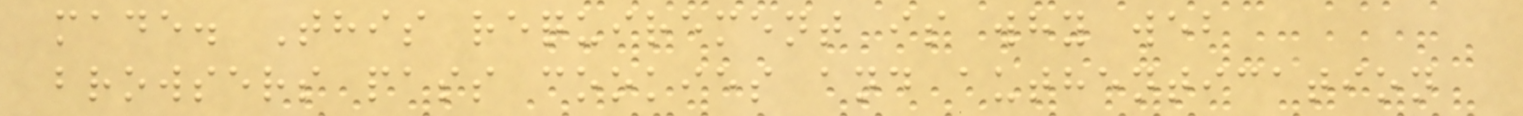made. This requirement is why web
browsers pass cookies and authentication
